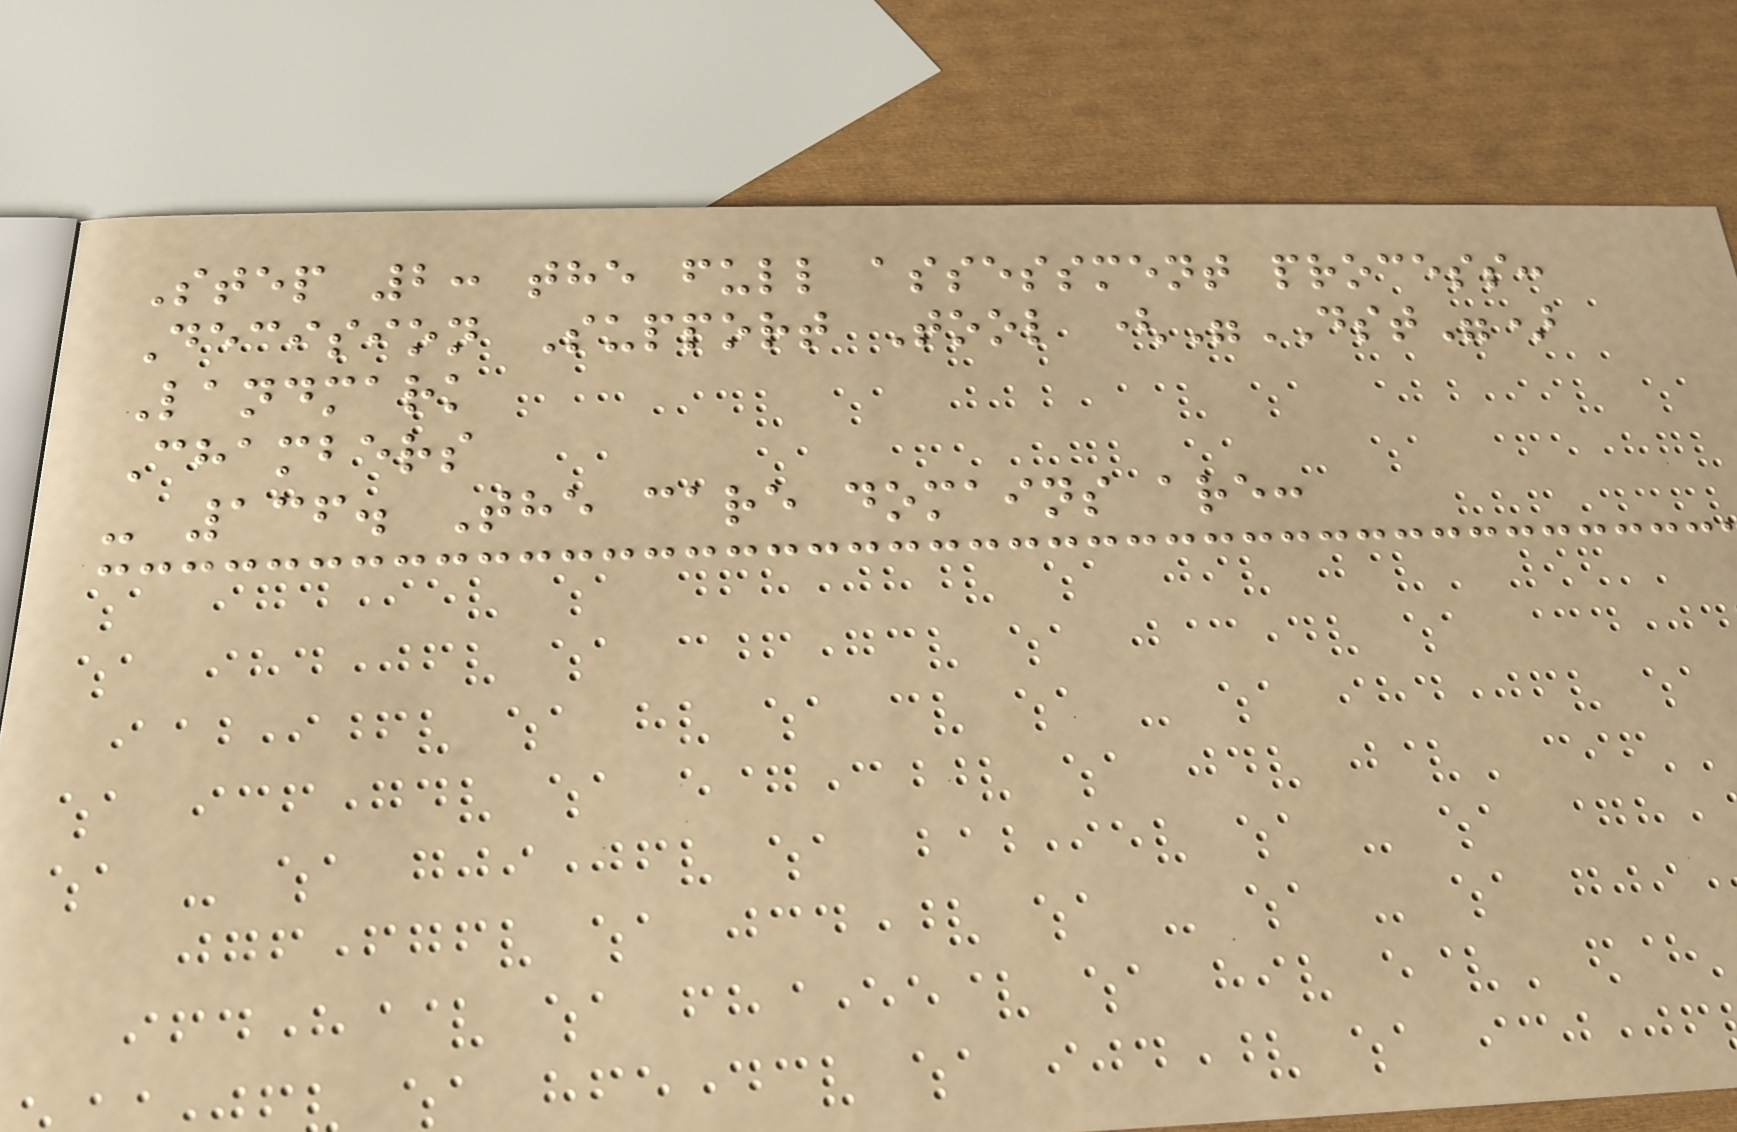Step 2: the full assessment process:
Decision Support Tool ("DST")
Landmark
Chambers
- 136. The care domains are:
